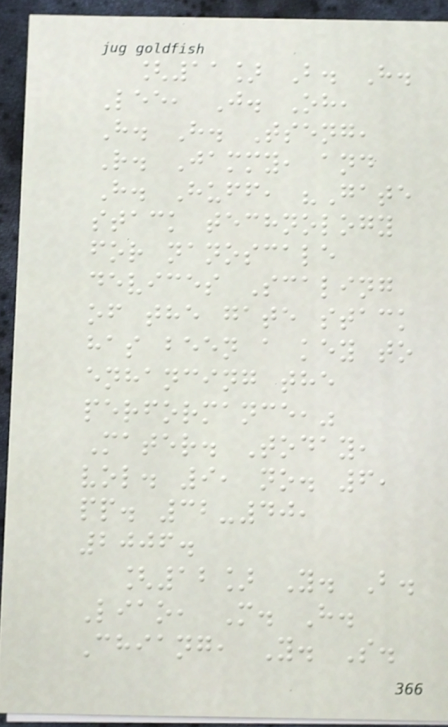[11] B. H.
Lee, J. Oh,
H. H. Tseng,
R. Jammy, and
H. Huff, "Gate
stack technology
for nanoscale
devices Scaling
of the gate stack
has been a key to
enhancing the
performance,"
Mater. Today,
vol. 9, no. 6,
pp. 32-40,
2006.
[12] Y. B.
Liao, M. H.
Chiang, Y. S.
